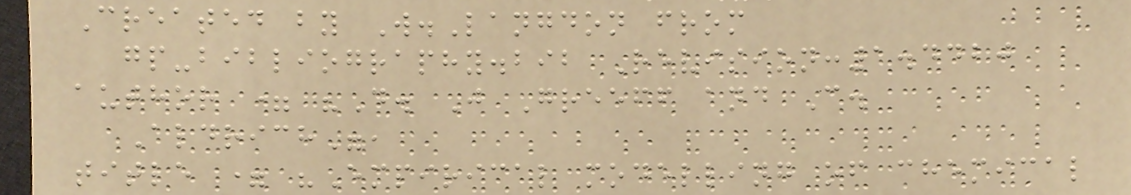Created by W.Langdon from
gp-bibliography.bib Revision:1.4420
author = "D. J Greeff and C.
Aldrich",
title = "Empirical modelling of chemical
